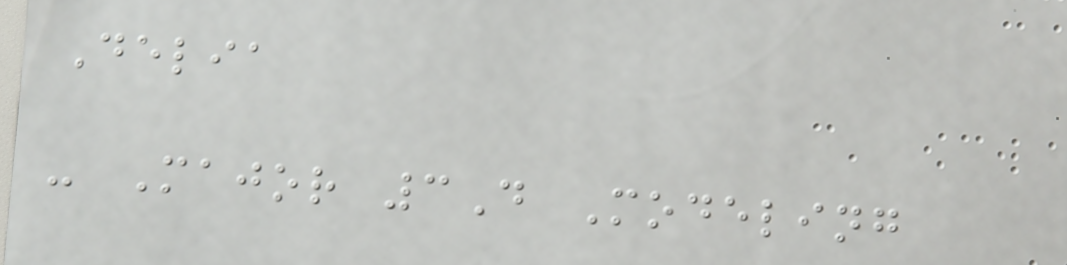Delia
- Major 3D Modeling
